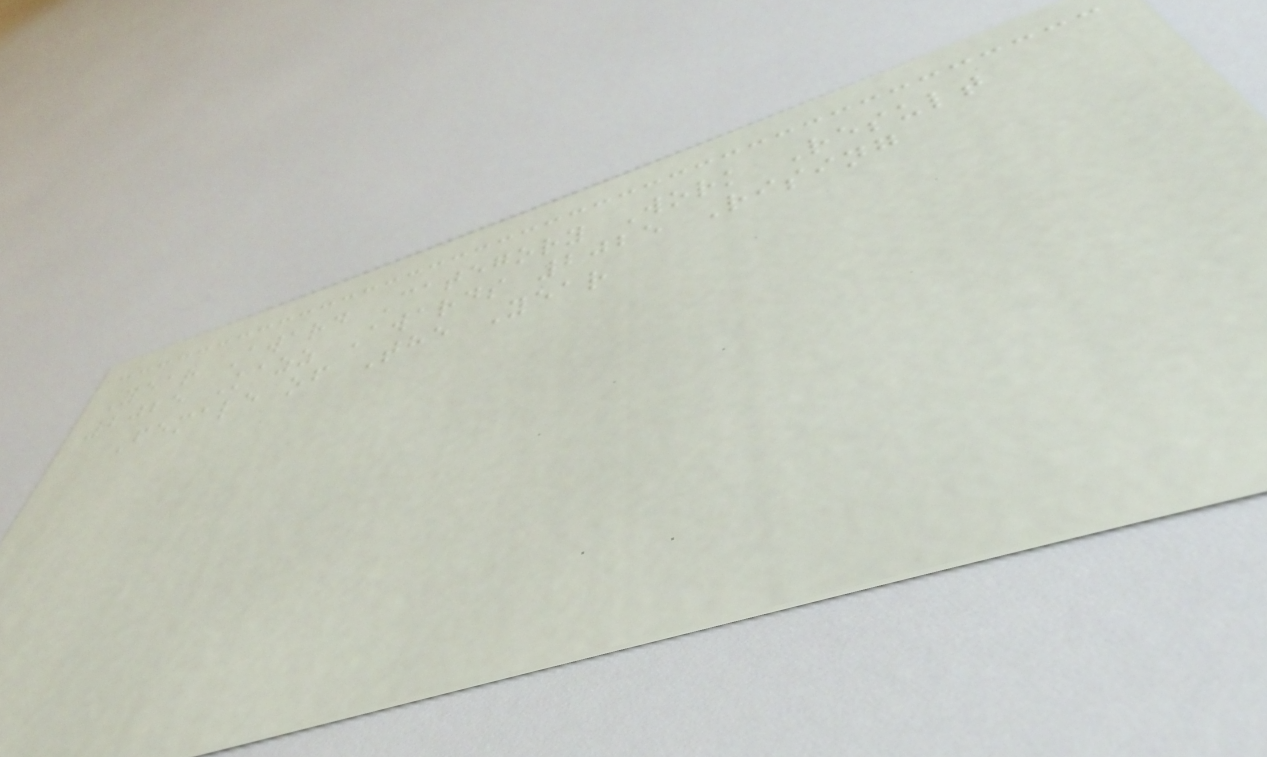Year Award Category Work Result
2025 Kazz Awards 2025 Rising
Female of The Year
